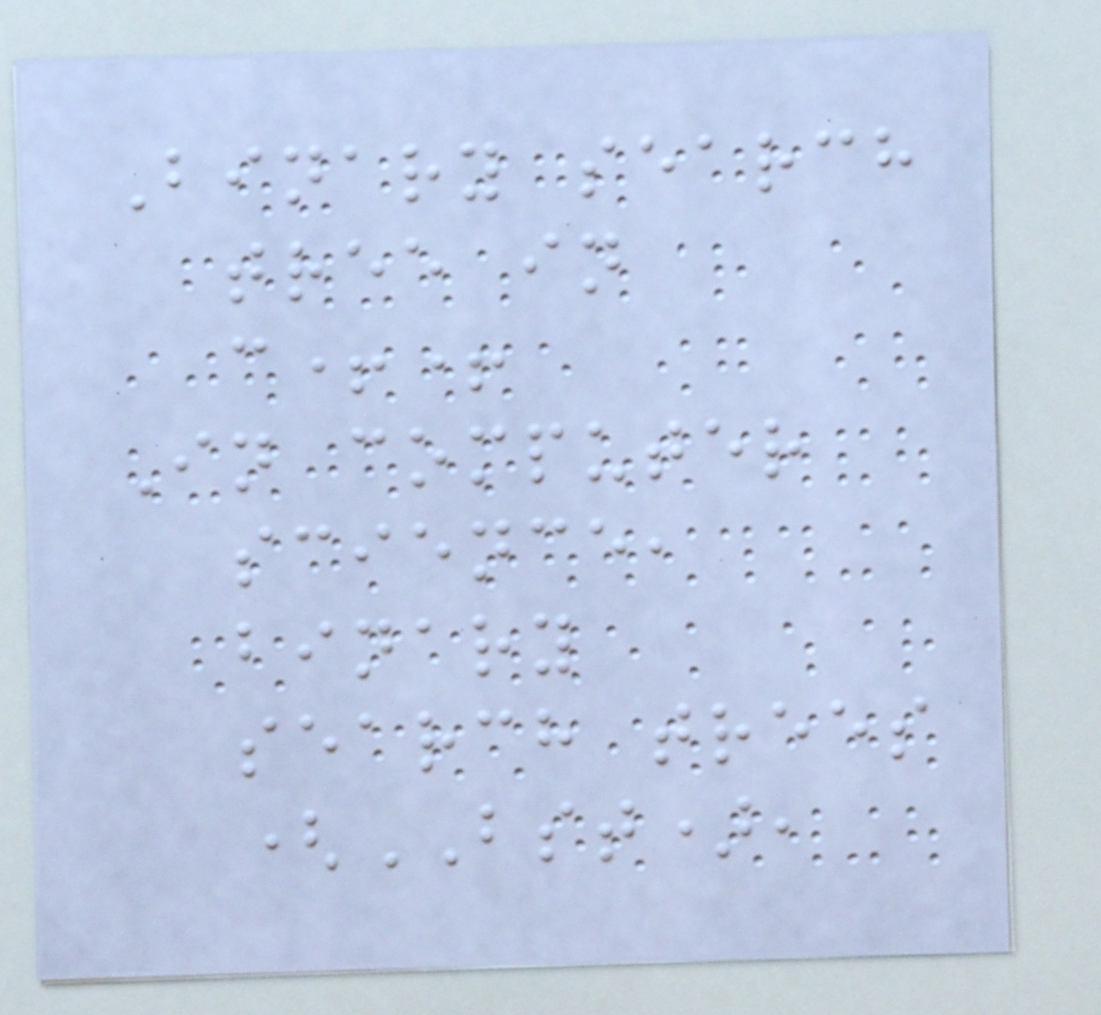Binary search
tree in
c++
In computer
science,
binary
search trees
(BST),
